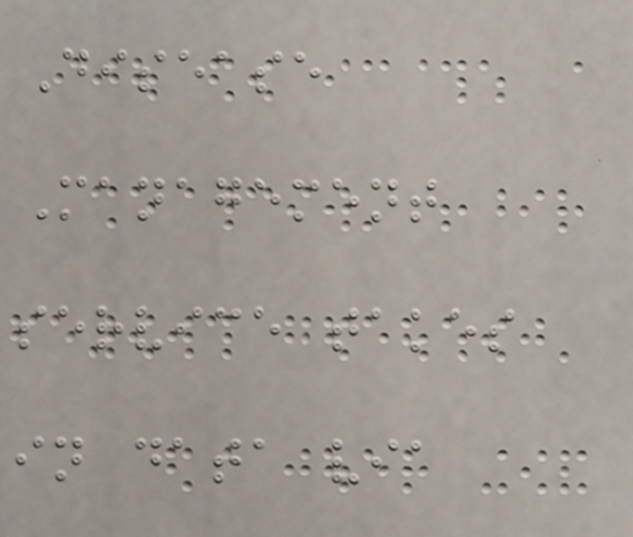Disease
Management
service takes
in data via
